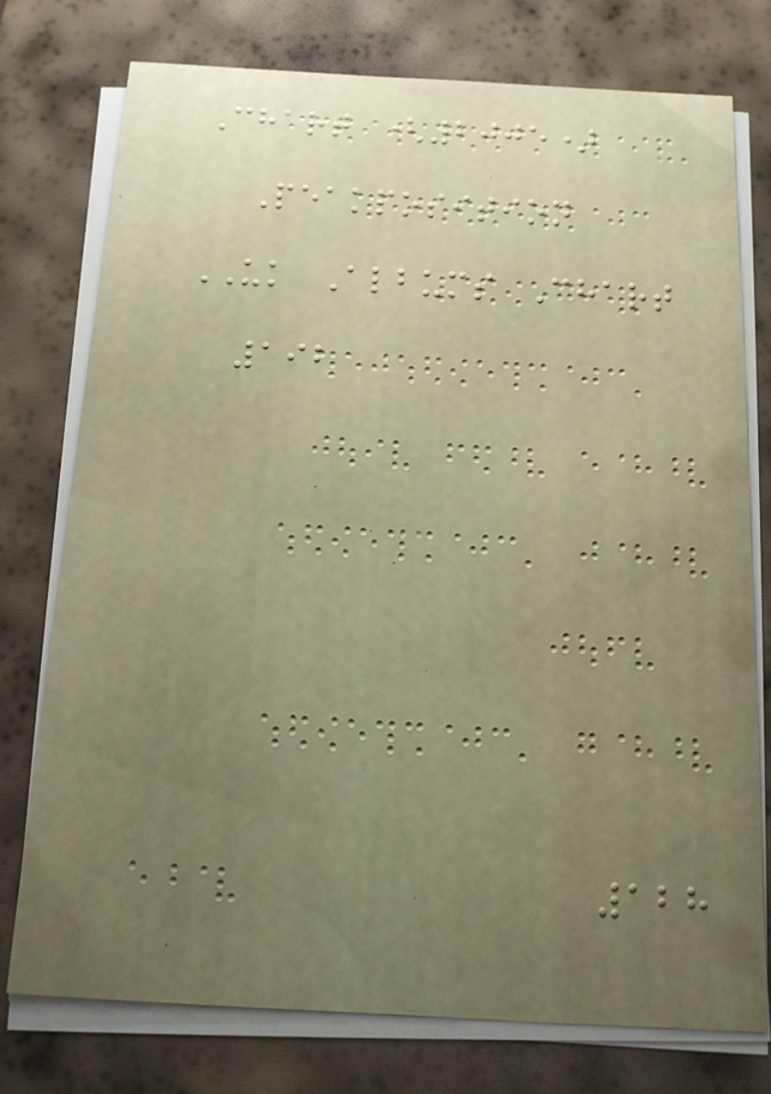Chart (2005)
Peakposition
UK Albums Chart
192
128
